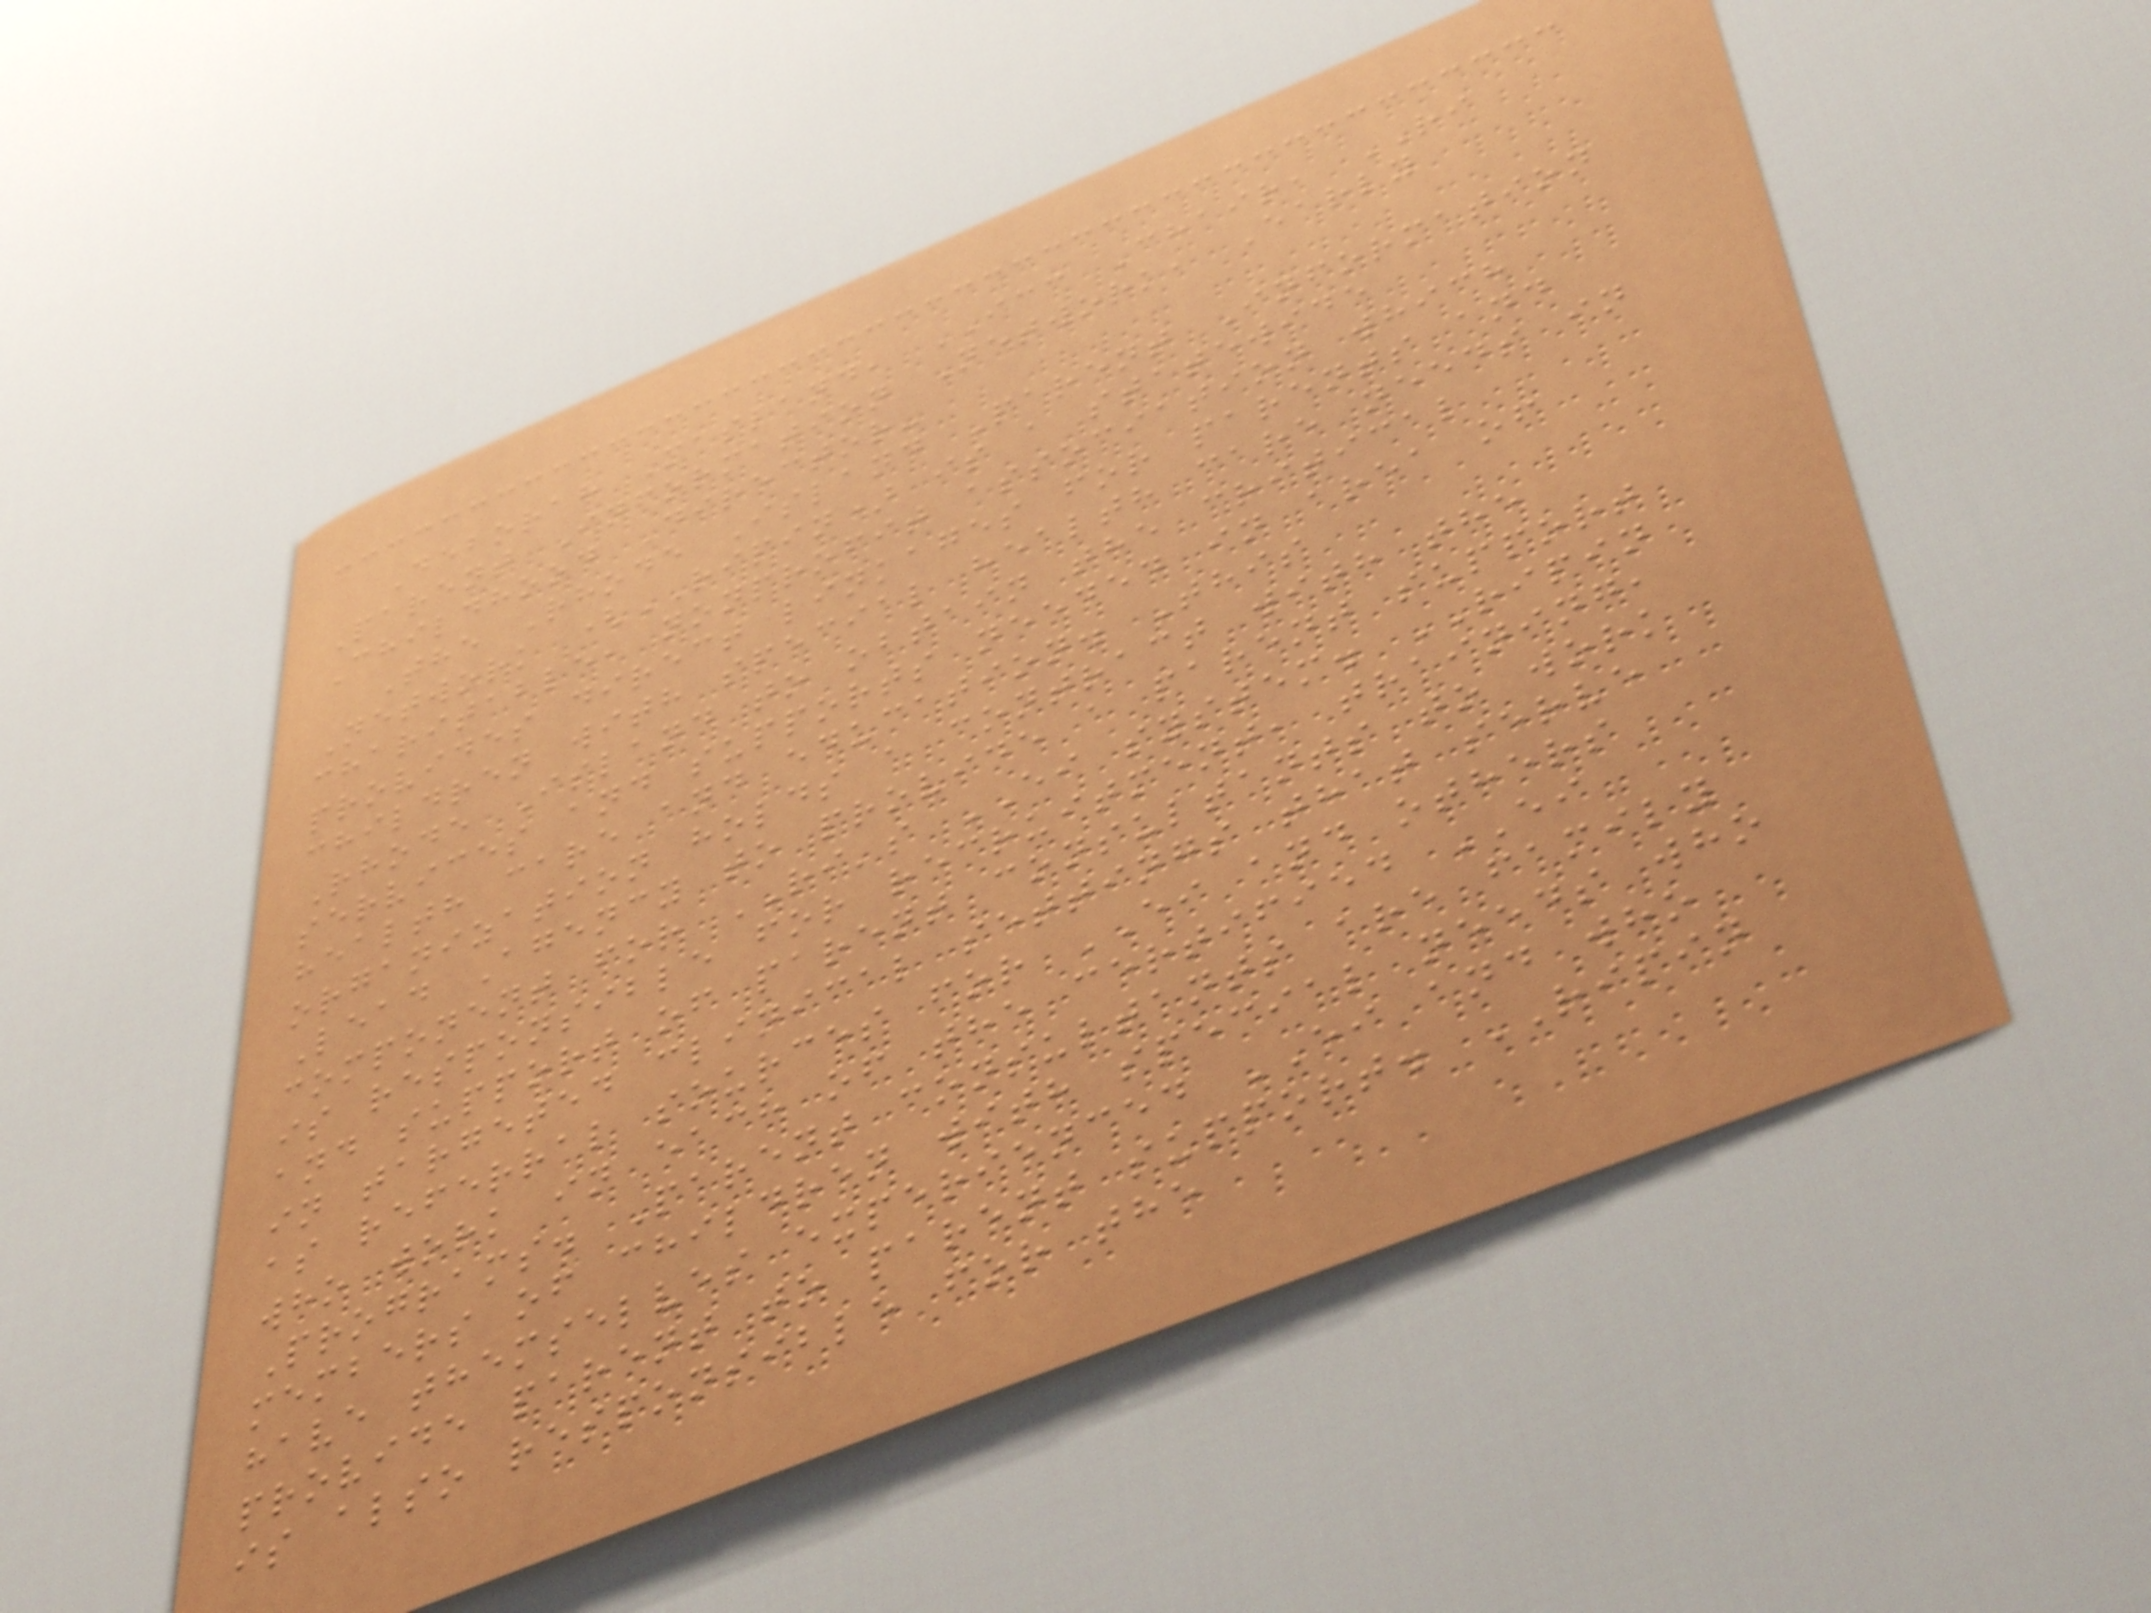Deborah Masland, ICC Chair, RI
Parent Information Network, Early
Childhood Director-
The Rhode Island Parent Information
Network (RIPIN) is a statewide
charitable, nonprofit association which
provides direct linkages for parents and
children with special health care needs in
Rhode Island to obtain the critical
services and supports needed in area of
health care and education. This
organization holds a contract with the
Lead Agency to provide a parent support
component for RI's EI system. RIPIN
is responsible for recruitment, training,
and support of parent consultants to work
in targeted clinical settings that serve
as referral sources for EI and others
who work in each of the certified EI
Programs. Parent consultants are family
members of children with special needs who
have themselves experienced EI and who
provide parent to parent support. RIPIN
is also responsible for the
